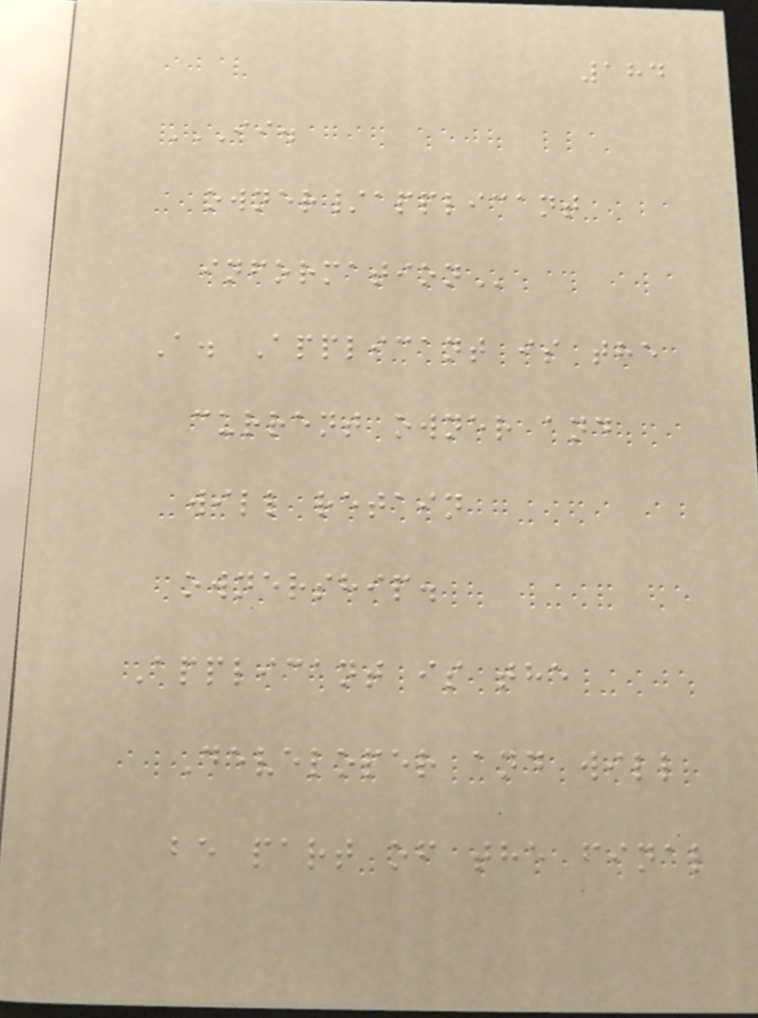184
II.
OWNER/APPLICANT
INFORMATION
A. Applicant is the
current owner and
will retain
ownership.
Applicant is the
Developer and will
be part of the final
